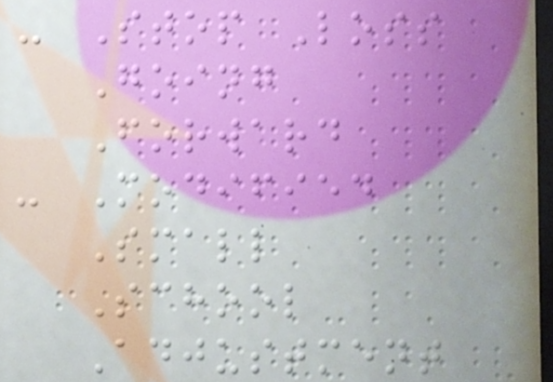- Stop Loss
Going
Forward
- Modified
Small
School
Adjustment
